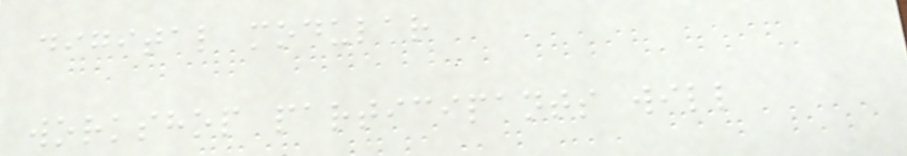digital modular
workshop participants will
